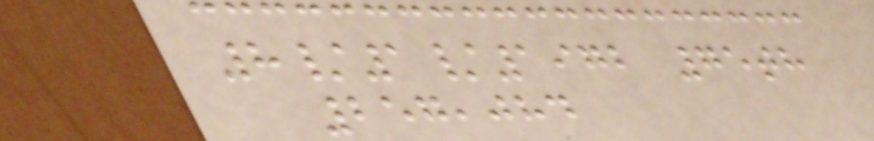8/1/1972 75th
257,084
